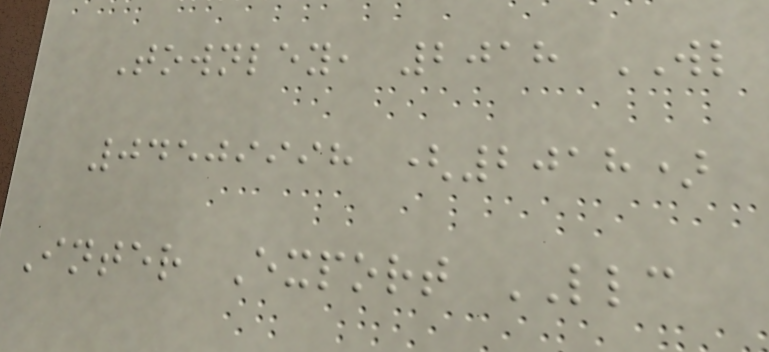Townley, 2018 WL
04509998 (2018)
Inter Export LLC
